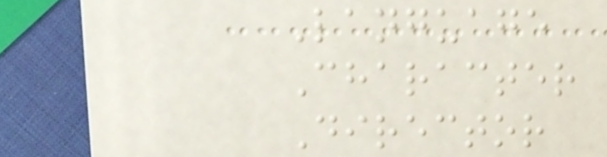Language
Character
Director
